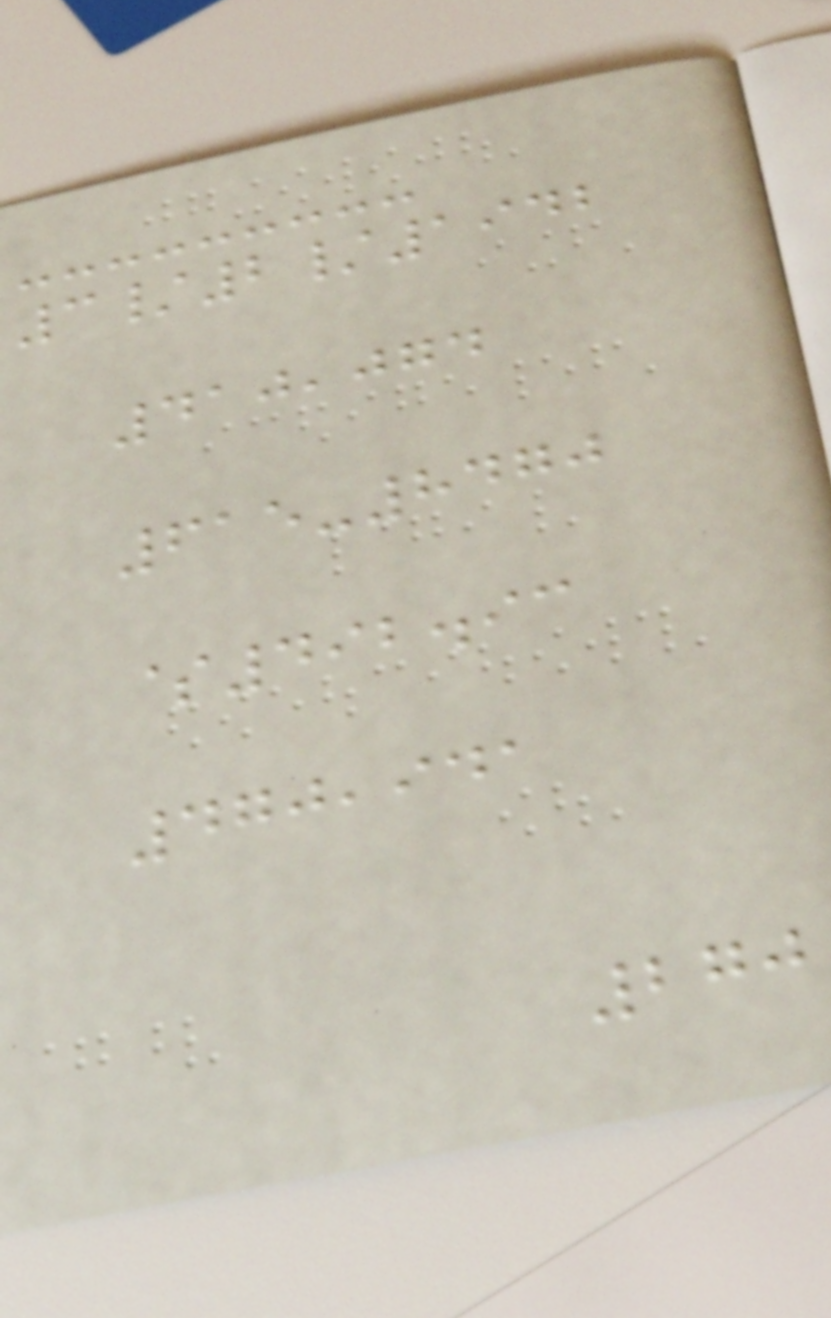3/2/1942
410,074
615-8470
$492.93
470,941
270
